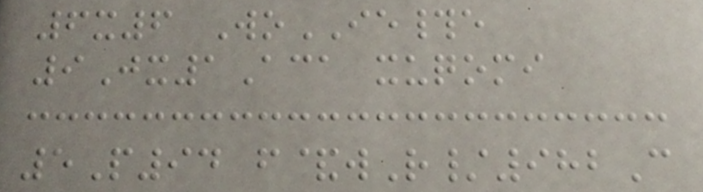6x6 WoIE#e
9Jx1Aca xuqomi
5P94 f&wR/982C
